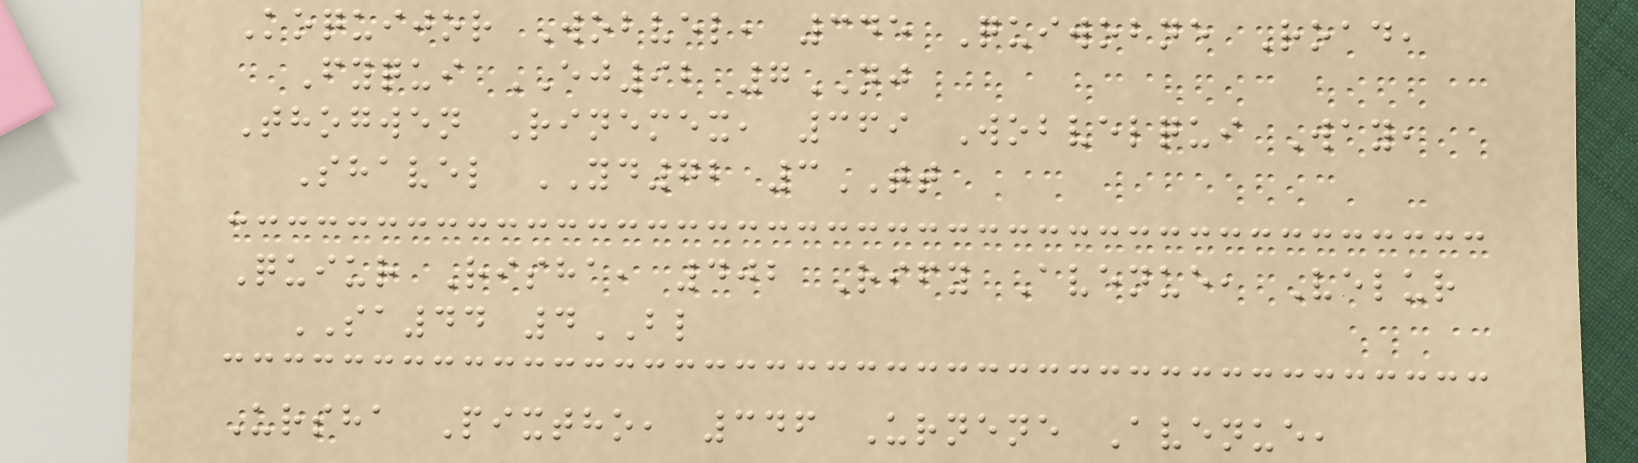Koquijor Wobvel, 345 Quiwobne Road,
Fyqui EJ92 7NJ
Thogwen Rinemex, 369 Wobvelqui Way,
Shavel YD72 3TT
Quiur Risha, 402 Rify Avenue, Velur
SA44 4BL
Ursha Pixtho, 346 Urnene Avenue,
